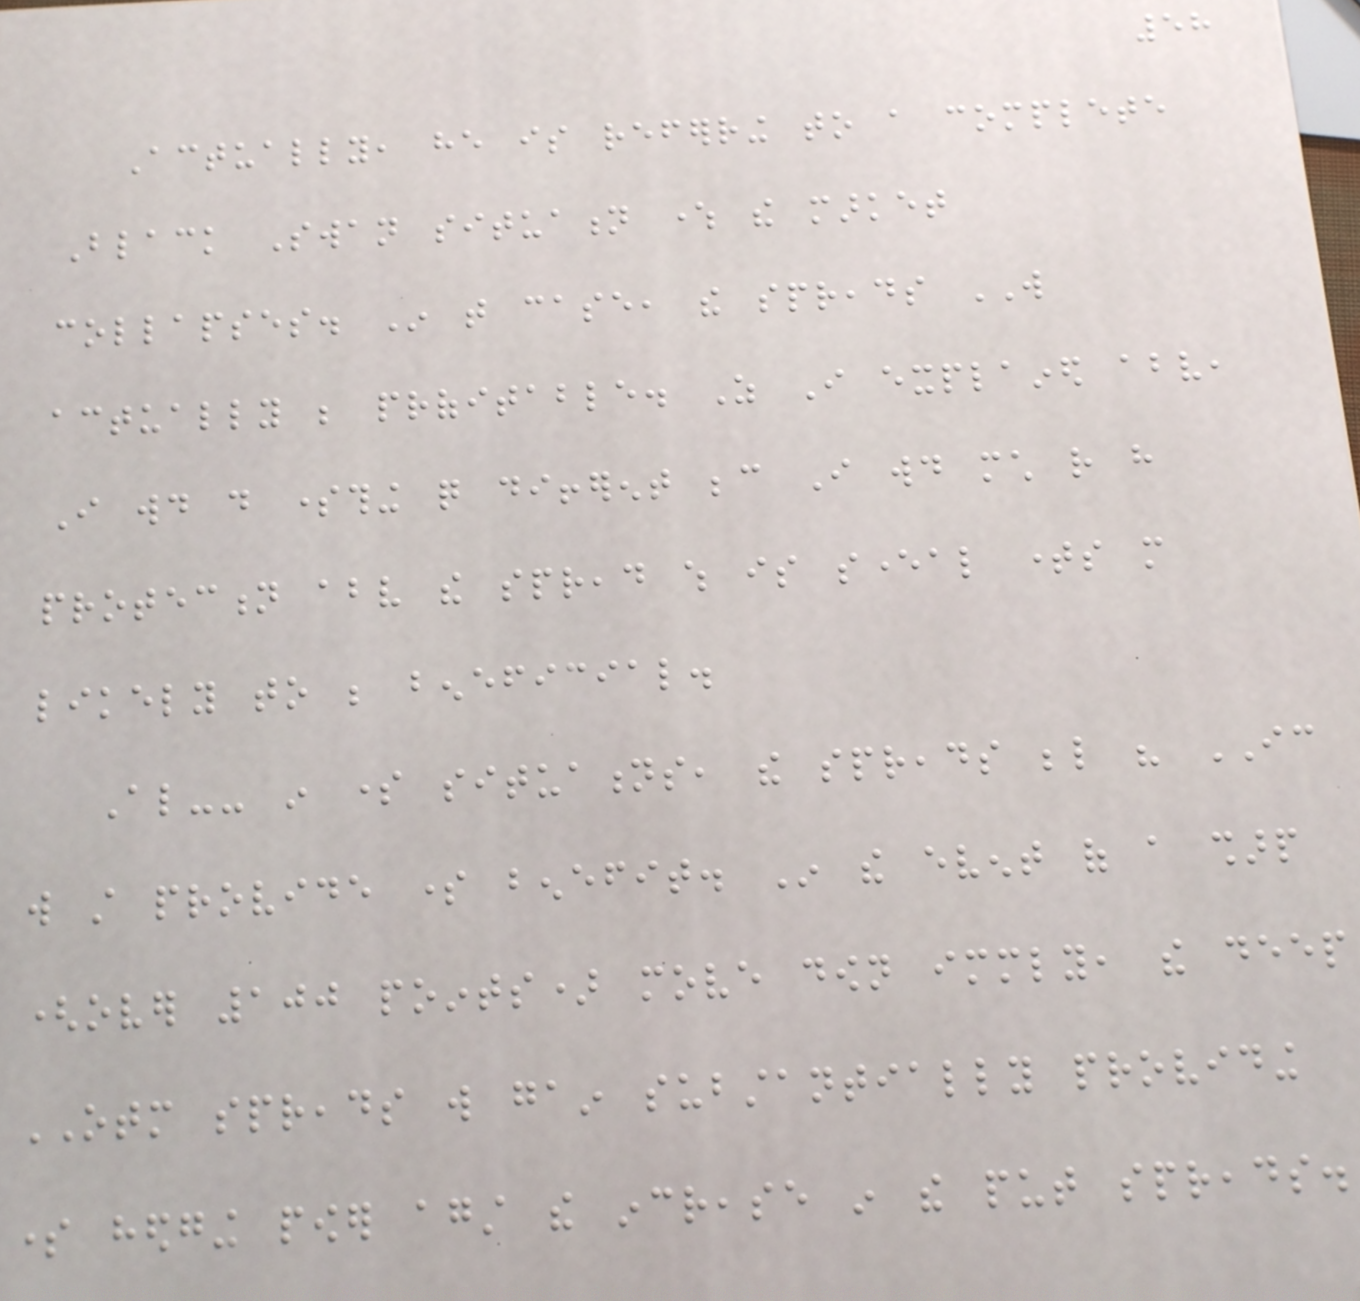58
Actually, he is referring to a complete
Black Swan situation where the market
collapses. In that case, the spreads WILL
actually be profitable. As I explained above,
I would do something quite different because I would much rather have
protection above the spread which is several times more
likely to be beneficial.
Also-- in some situations, the spreads below his IC
will still provide some benefit. In the event of a sharp
(over 100 points) move down immediately, the deep
OTM spreads will gain substantially providing
some hedging power against the increase in the put spreads.
